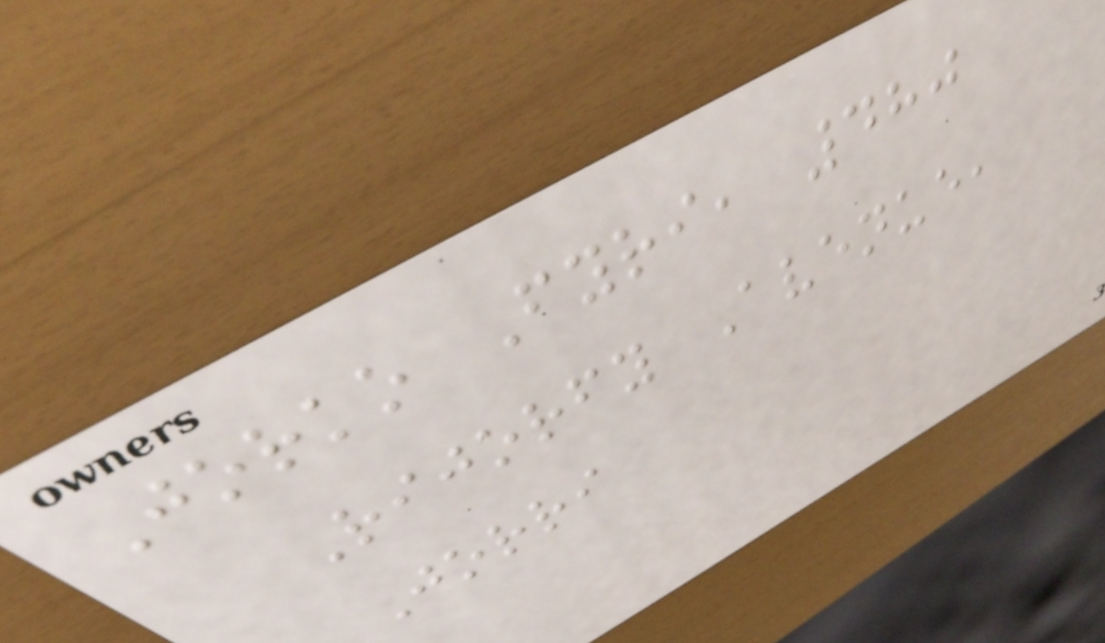Jorko Fyri, 480
Rijorfy Avenue,
Jorri
